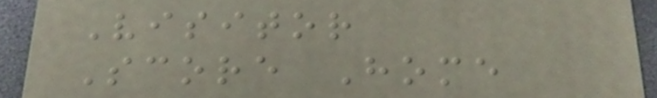Visitor
Score Home
